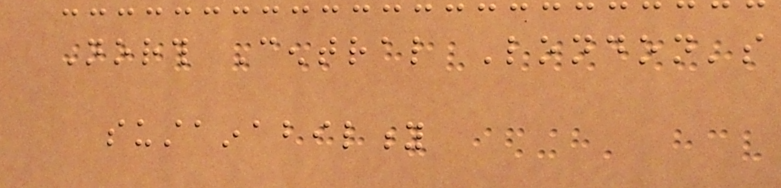North Central London's
sustainability
